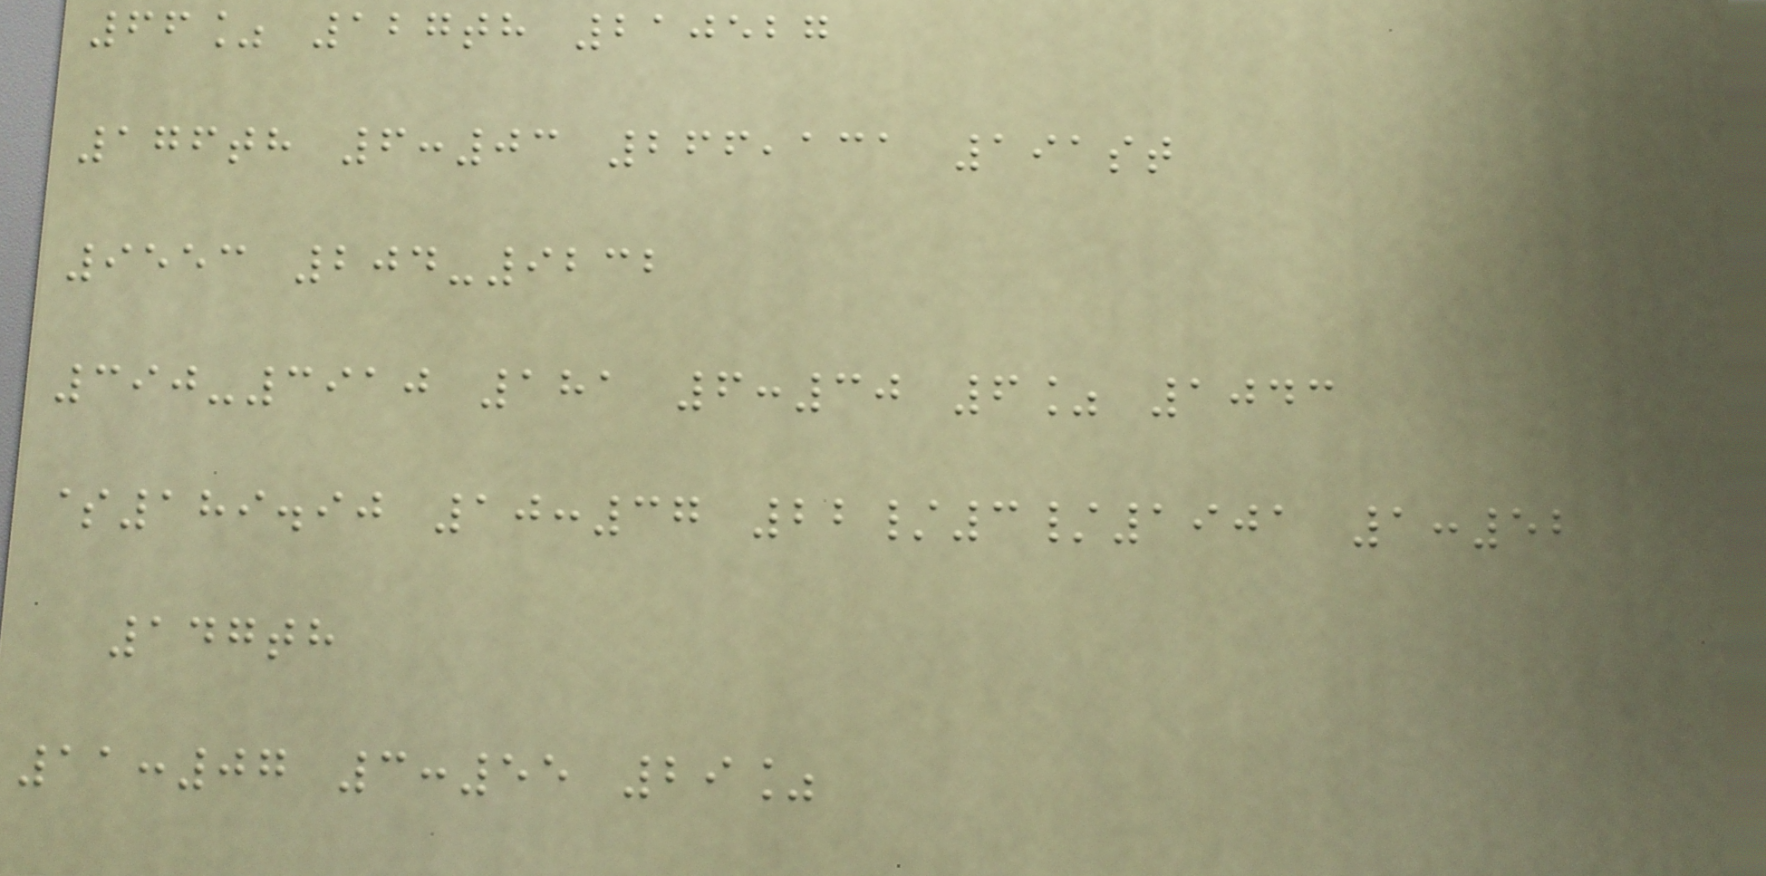66% 127th 210527
176th 6:03 266,131 191st
9553 204-9232
390-3910 181 6:30 6% 1043
$189.90 10:37 22/3/1901 1:52
147th
11:07 3:55 29%
